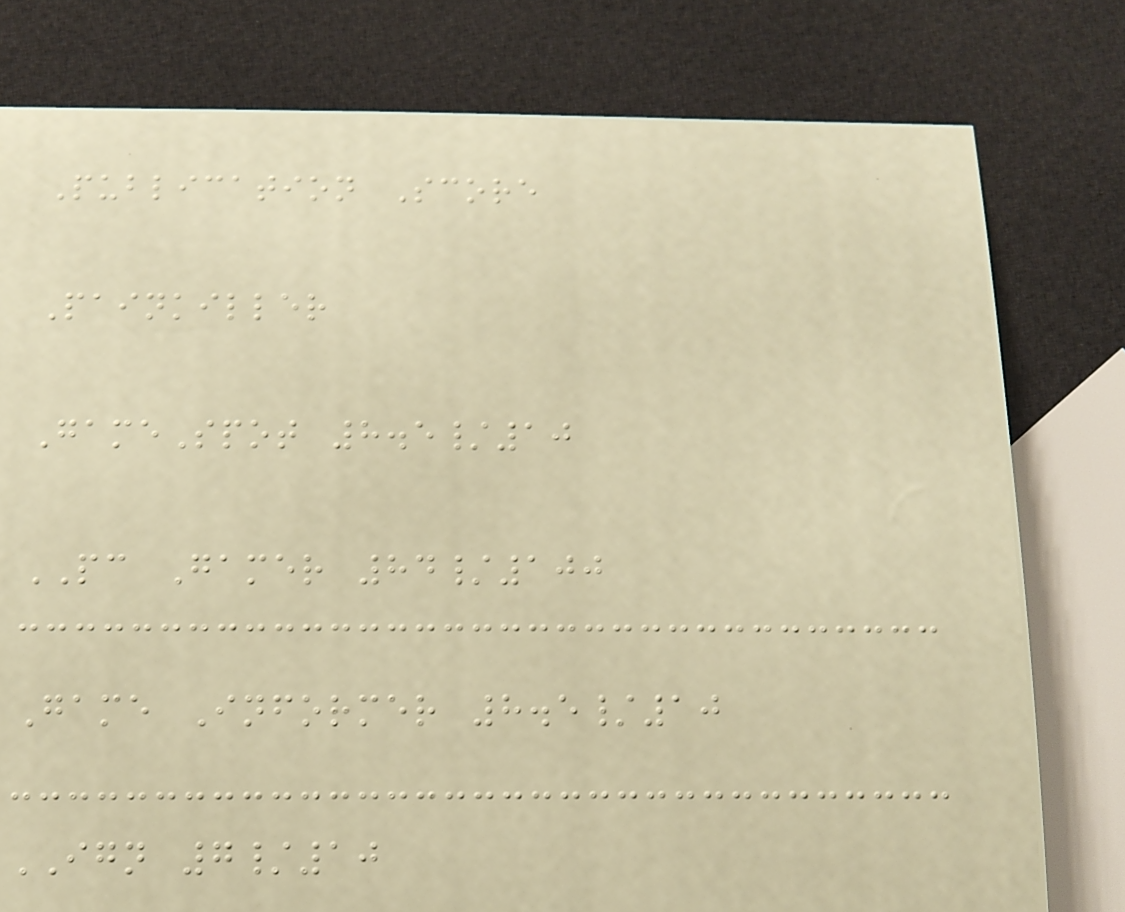Publication Score
Painkiller
GameSpot 8.5/10
PC Gamer 84/100
Game Informer 8.5/10
IGN 7/10
